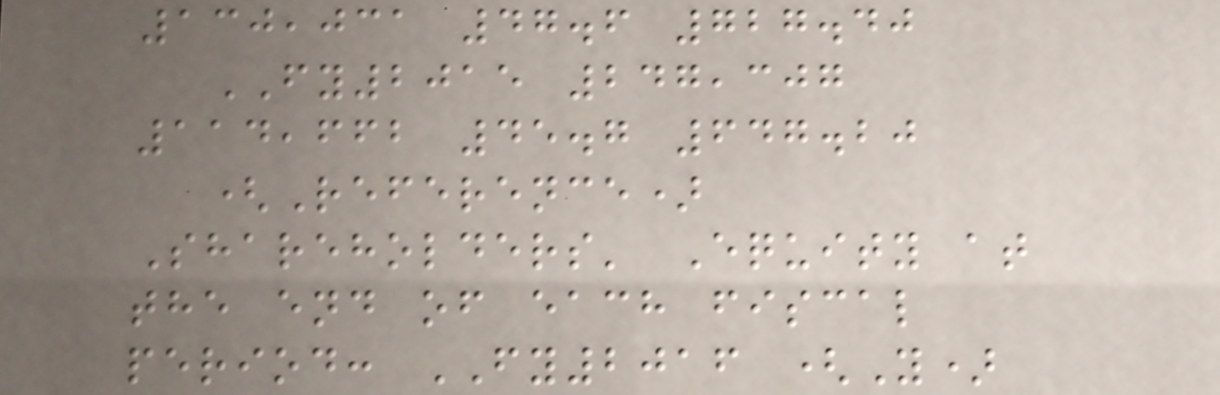130,031 47.6 727.40
FY2015 247,307
114,662 45.7 647.20
(Reference)
Shareholders' Equity at
the end of each fiscal
period: FY2016 (Y)
